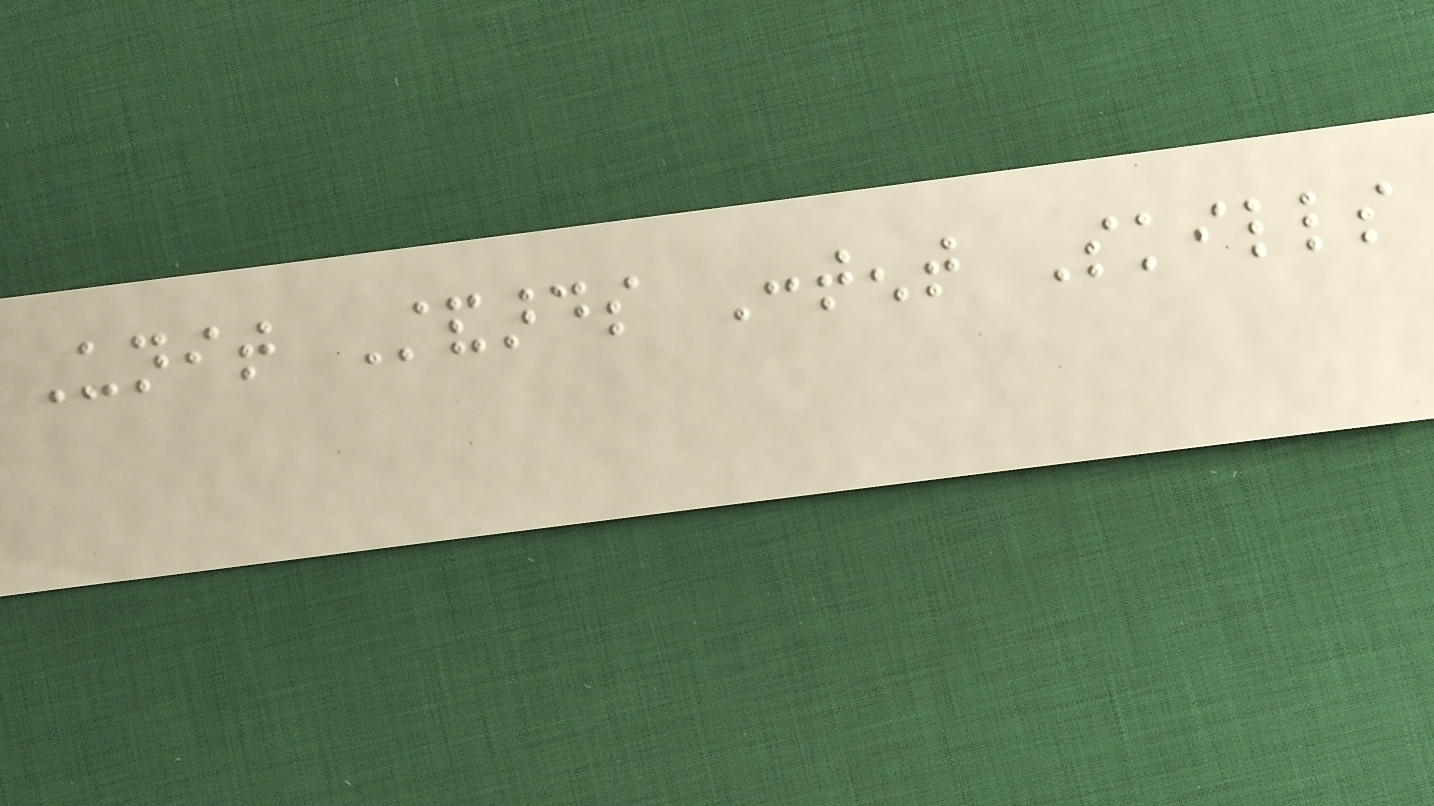Unit Standards Content Skills
